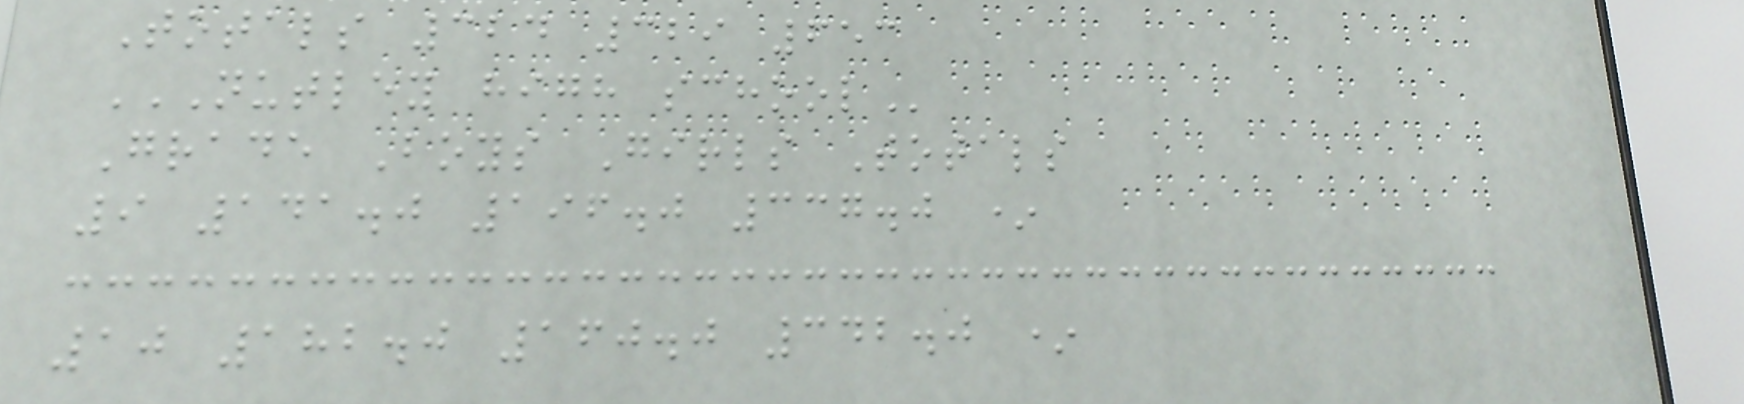Totals 324 329 653
NUTLEY HIGH SCHOOL
Grade Boys Girls Totals
9 141.0 196.0 337.0 *
10 182.0 160.0 342.0 *
